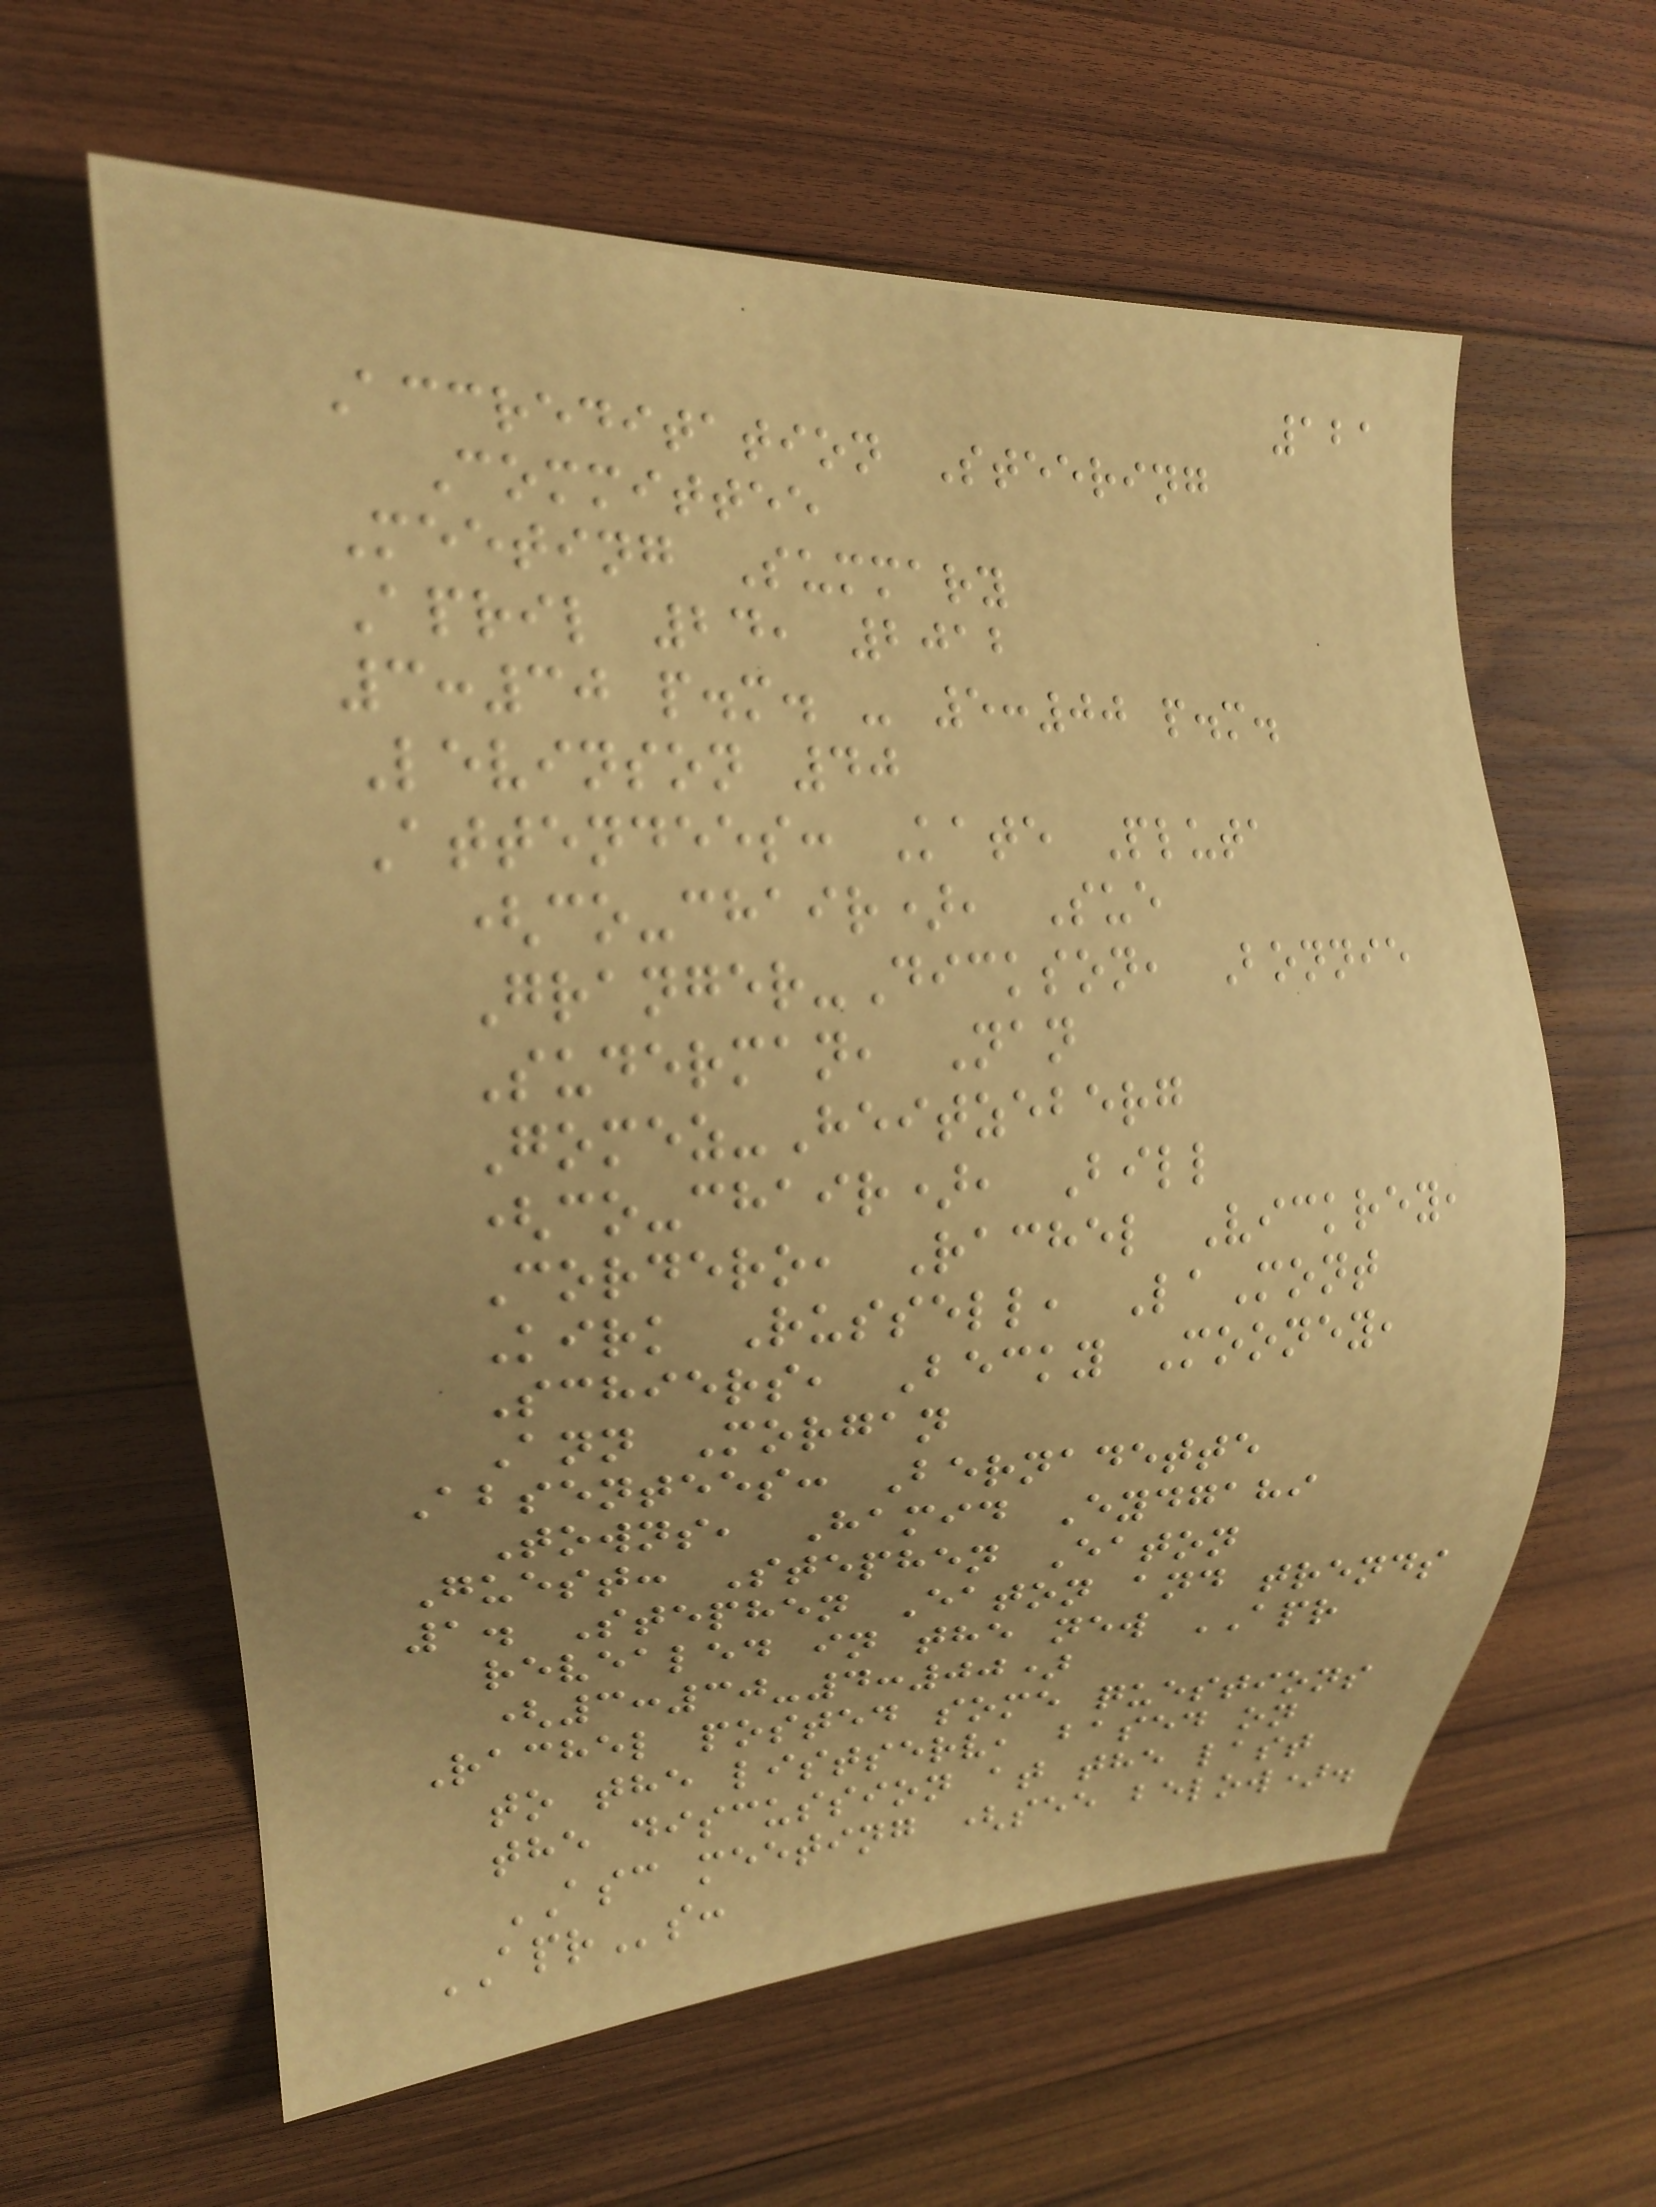121
Accreditation Steering
Committee
Meeting Summary
April 24, 2012
3:30 p.m. - 5:00 p.m.
Levinson 40
Attendees: Kate Pluta
(co-chair), Sue
Granger-Dickson, Bonnie
Suderman, Nan
Gomez-Heitzeberg
(co-chair), Bill
Cordero, Rachel Vickrey,
Kirk Russell, LaMont
Schiers, Becky Mooney,
Ann Morgan
Absentees: Bernadette
Towns, Hamid Eydgahi
Guest: Stephen Eaton
1. Stephen Eaton and trends
revealed in the new APR
(3:30-4:00)
Rachel posted some questions
to the listserv, based on
the discussion at the last
ASC meeting (see below).
APRs:
